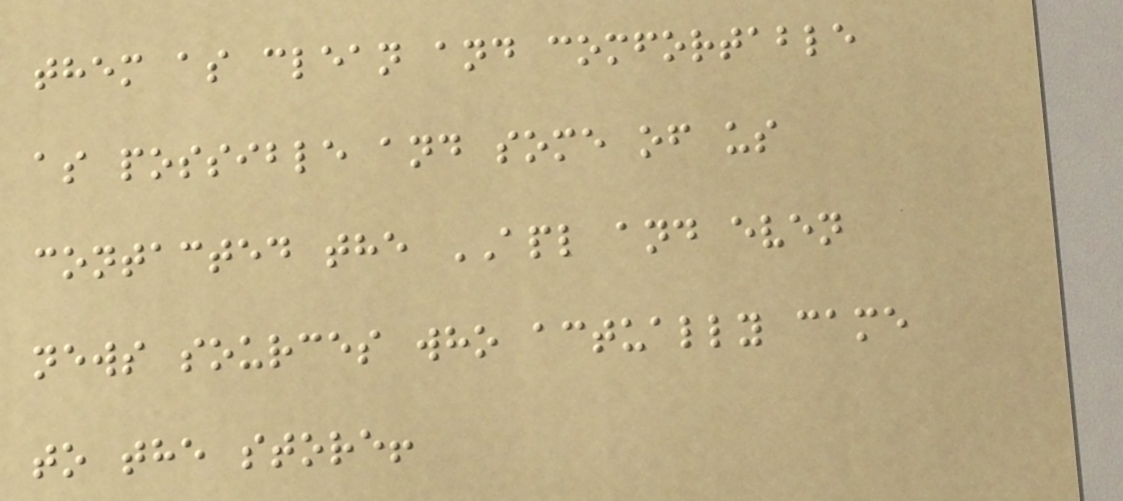them as clean and comfortable
as possible and some of us
contacted the APL and even
news sources who actually came
to the store!
